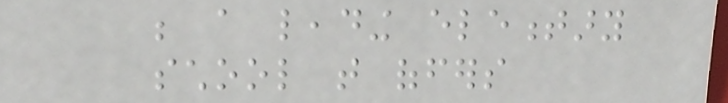be a leading elementary
school that offers
